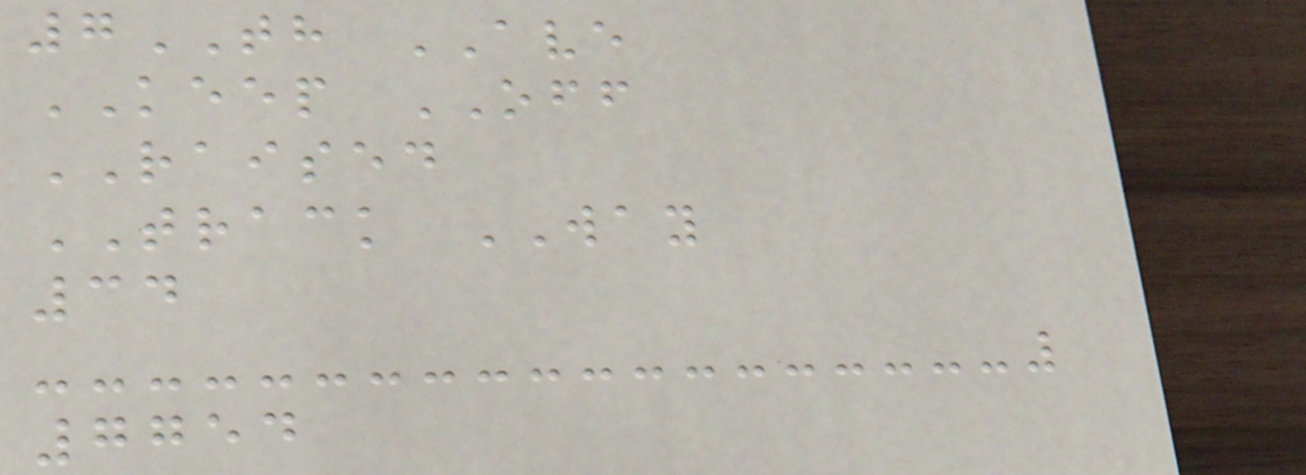7TH AVE
KEEP OFF
RAISED
TRACK WAY
34
7754
